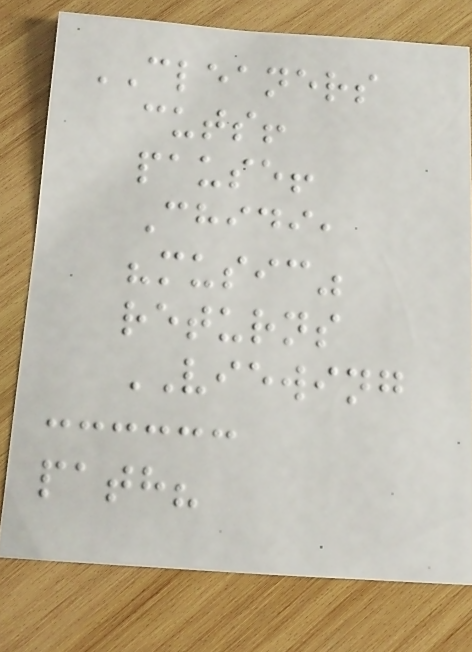CLEANERS
cuts!
pause!
Chidi,
"music"
returns
VIEWING
path?
